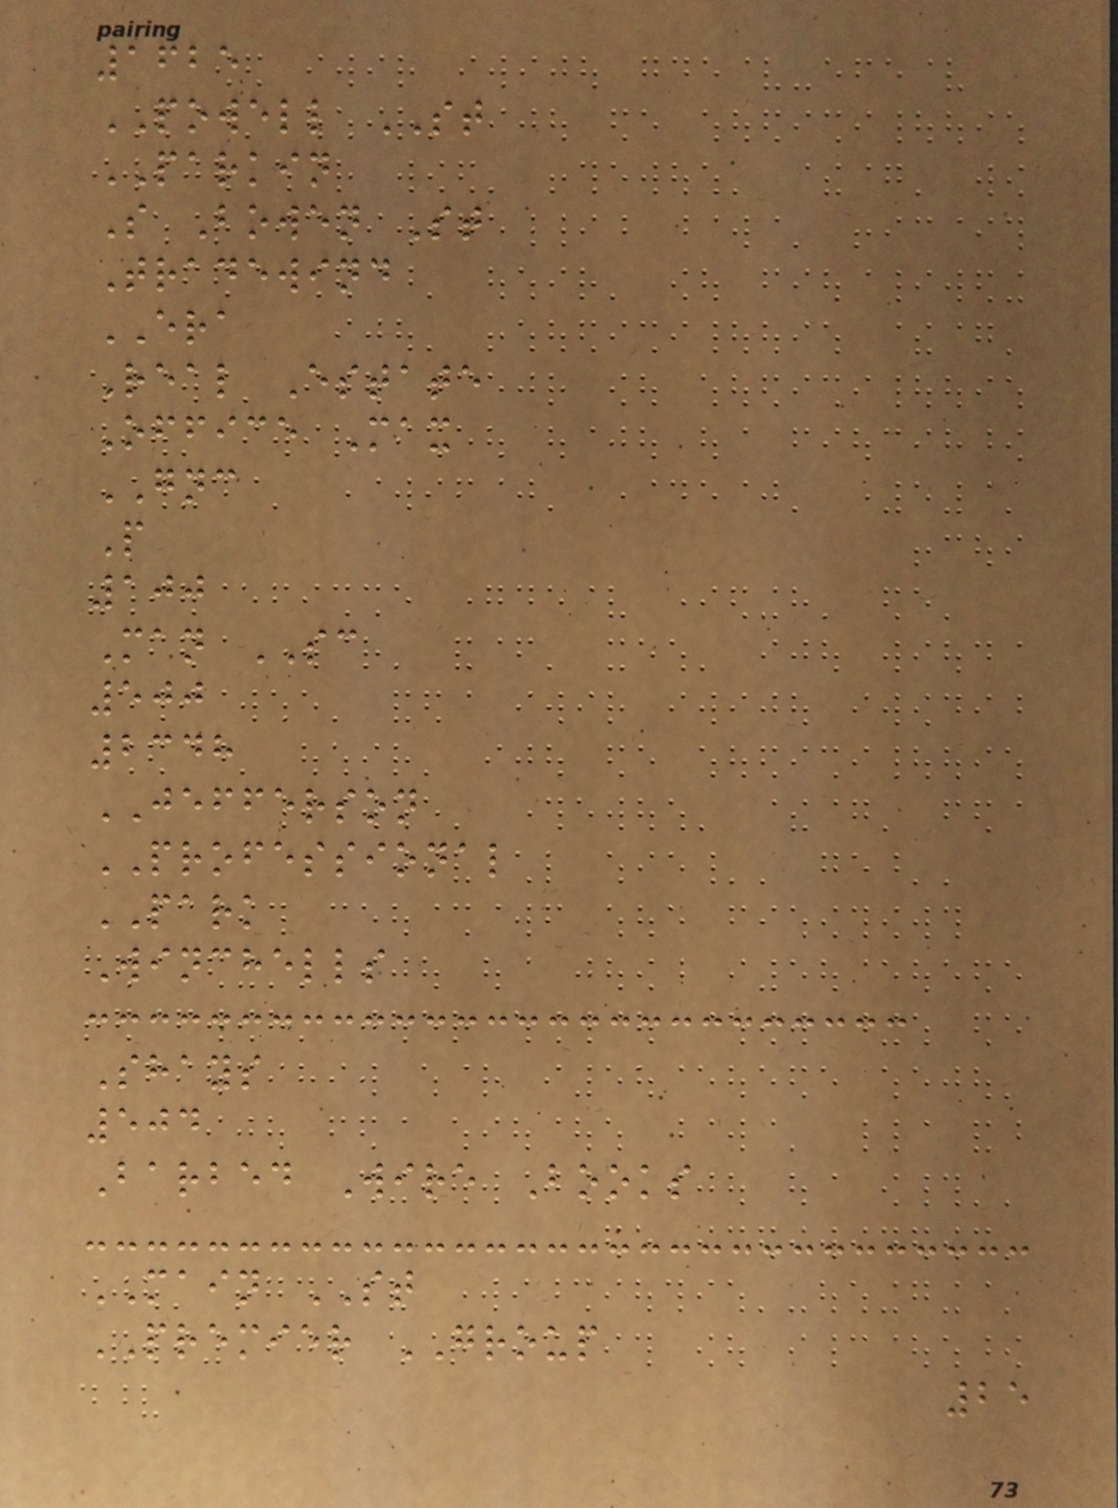1625
POWELL ST
PARKIN
S Bowen St
Tradewind
ERA
Real Estate
Office Max
GNC
P
100
Man SC
500
2348
JEFFERSON
PROFESSIONAL
PARK
Winchells
Shays
504
Barbed Wire Books
MAIN ST
PREMIER GROUP
25
